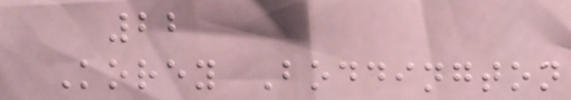22
Korey Boddington
